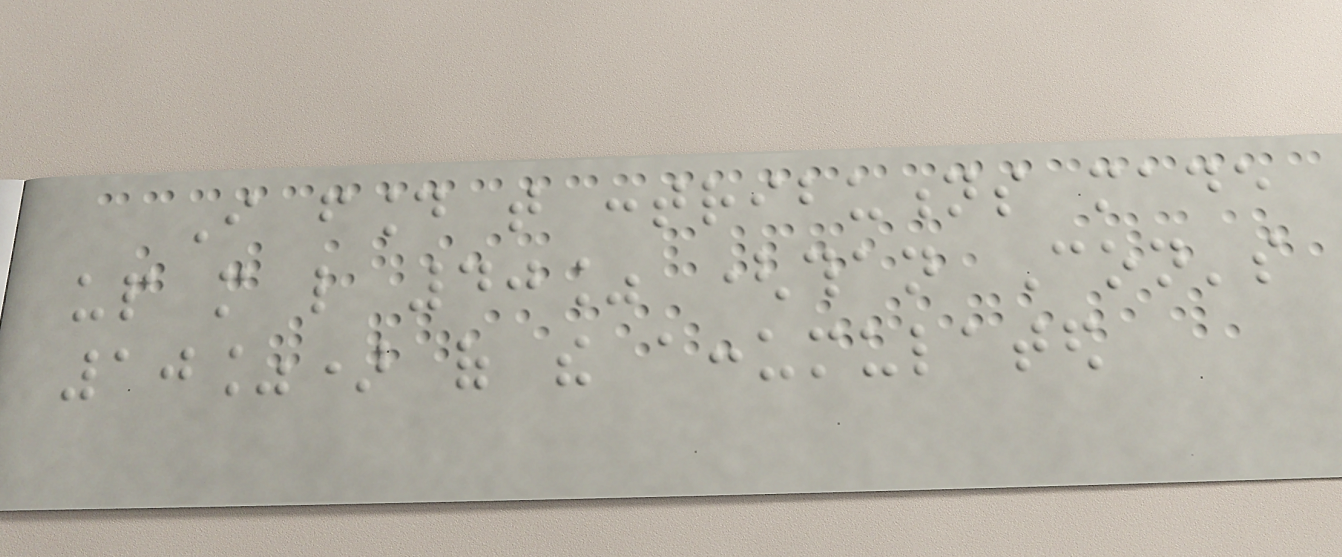I found that contributions made
up more like 40% (than Con's
10%) of the accumulated
